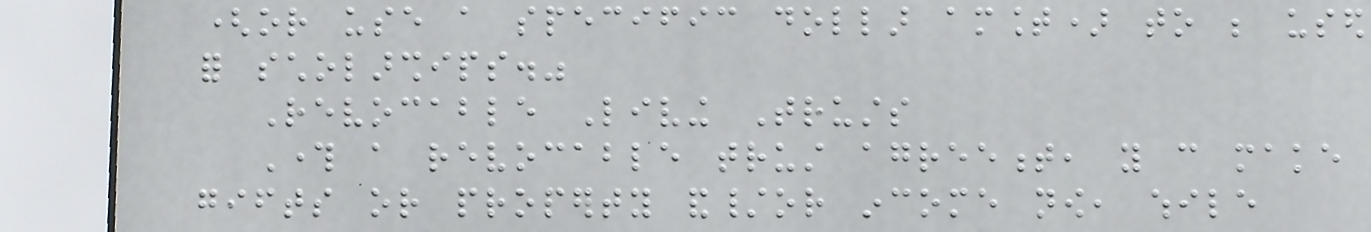(or use a specific dollar amount) to be used
for scholarships."
Revocable Living Trusts
Through a revocable trust agreement, you can make
gifts or property and/or income now, while
